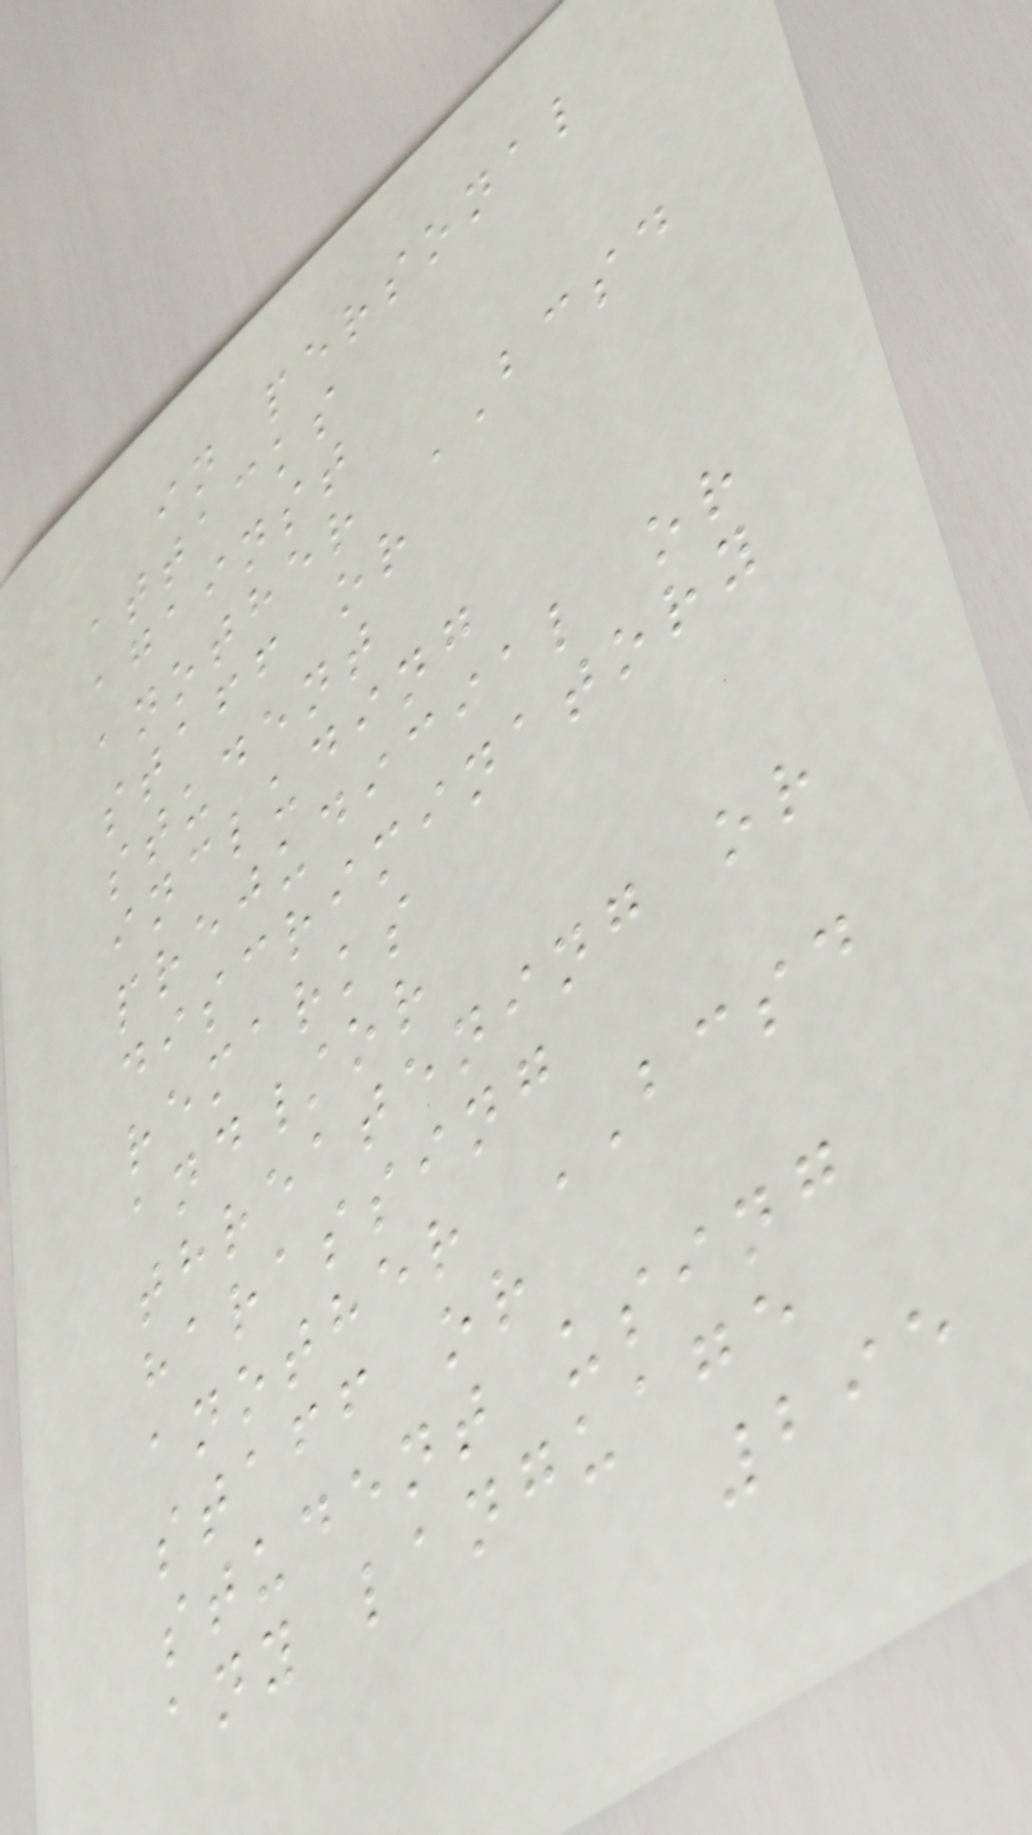in personal
attacks
against
another BCSD
staff or
student
including
prejudicial or
discriminatory
remarks
and/or
threatening or
harassing
another BCSD
staff or
student using
any language
295
